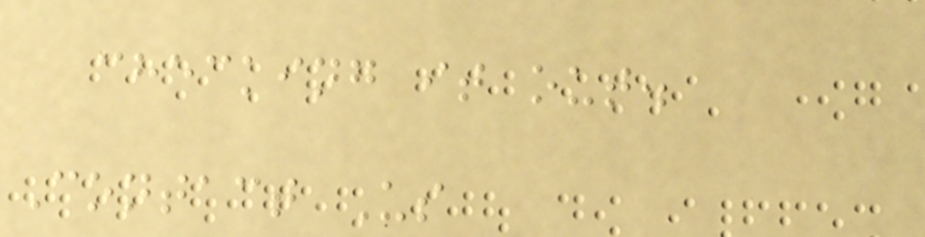checking it out.
Contact Us
